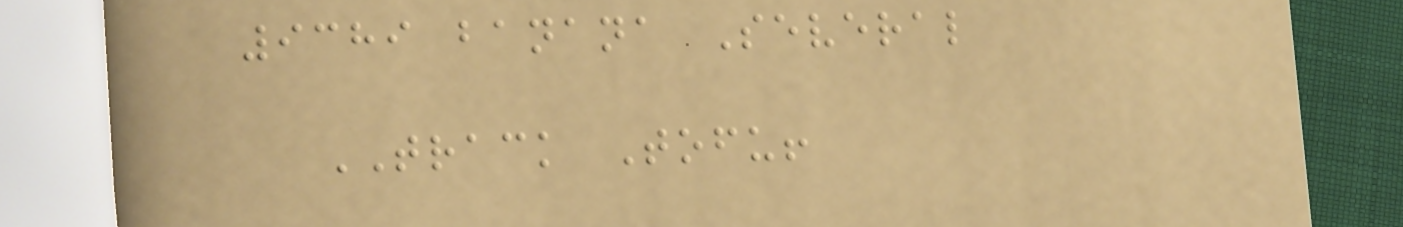9389 banana Several
TRACK Tofu!
